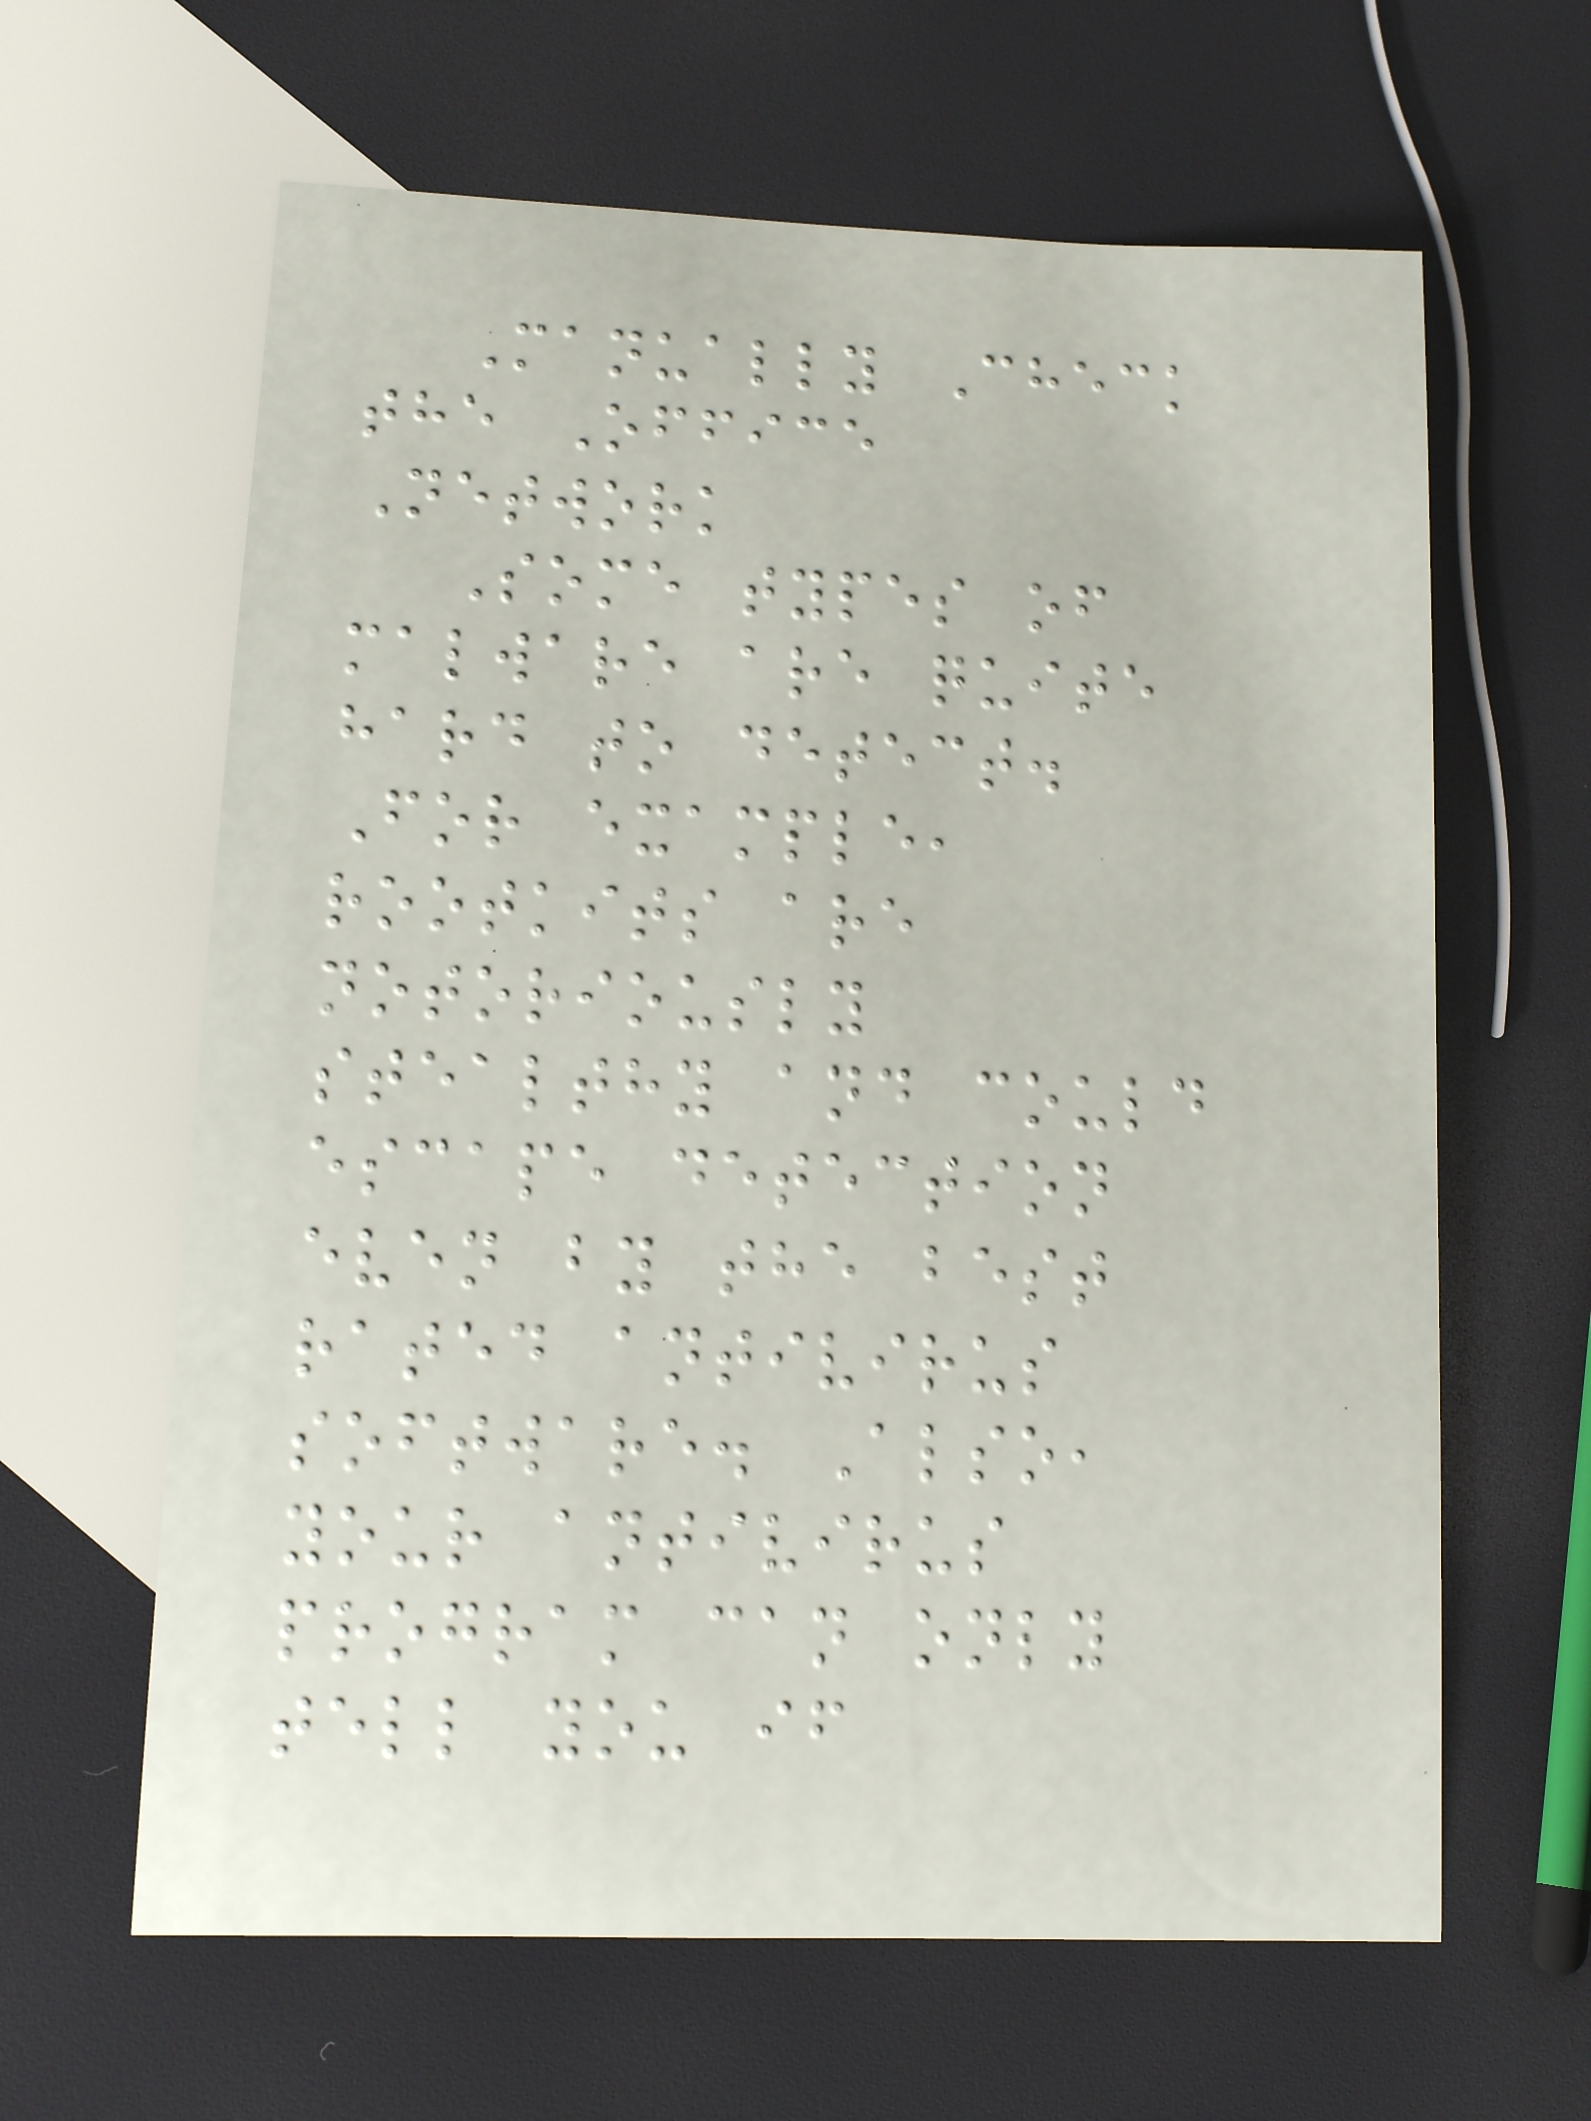Manually Check
the Office
Network
Some types of
malware are quite
hard to detect.
For example,
rootkits are
notoriously
stealthy and could
escape detection
even by the best
rated antivirus
software. Also,
your antivirus
program can only
tell you if
